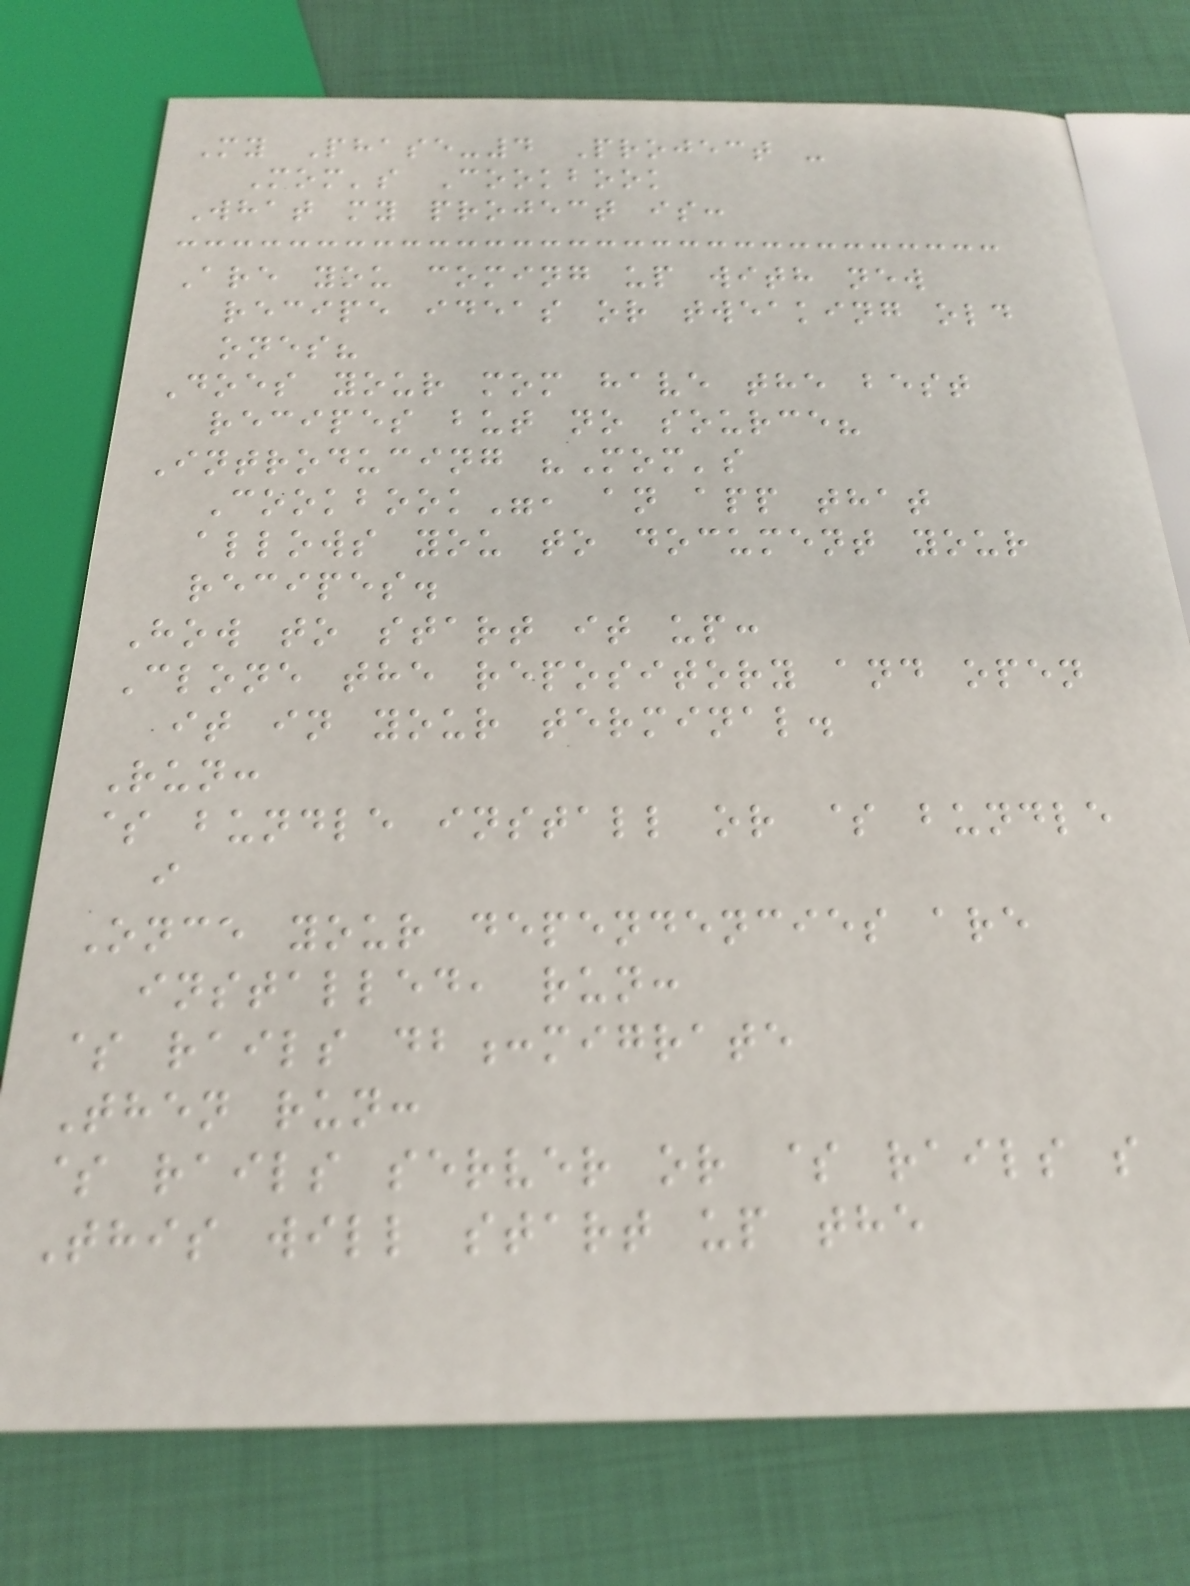My Phase-4 Project -
Mom's Cookbook
What my project is:
Are you coming up with new
recipe ideas or tweaking old
ones?
Does your mom have the best
recipes but no source?
Introducing "Mom's
Cookbook", an app that
allows you to document your
recipes.
How to start it up:
Clone the repository and open
it in your terminal.
Run:
$ bundle install or $ bundle
i
Once your dependencies are
installed, run:
$ rails db:migrate
Then run:
$ rails server or $ rails s
This will start up the
